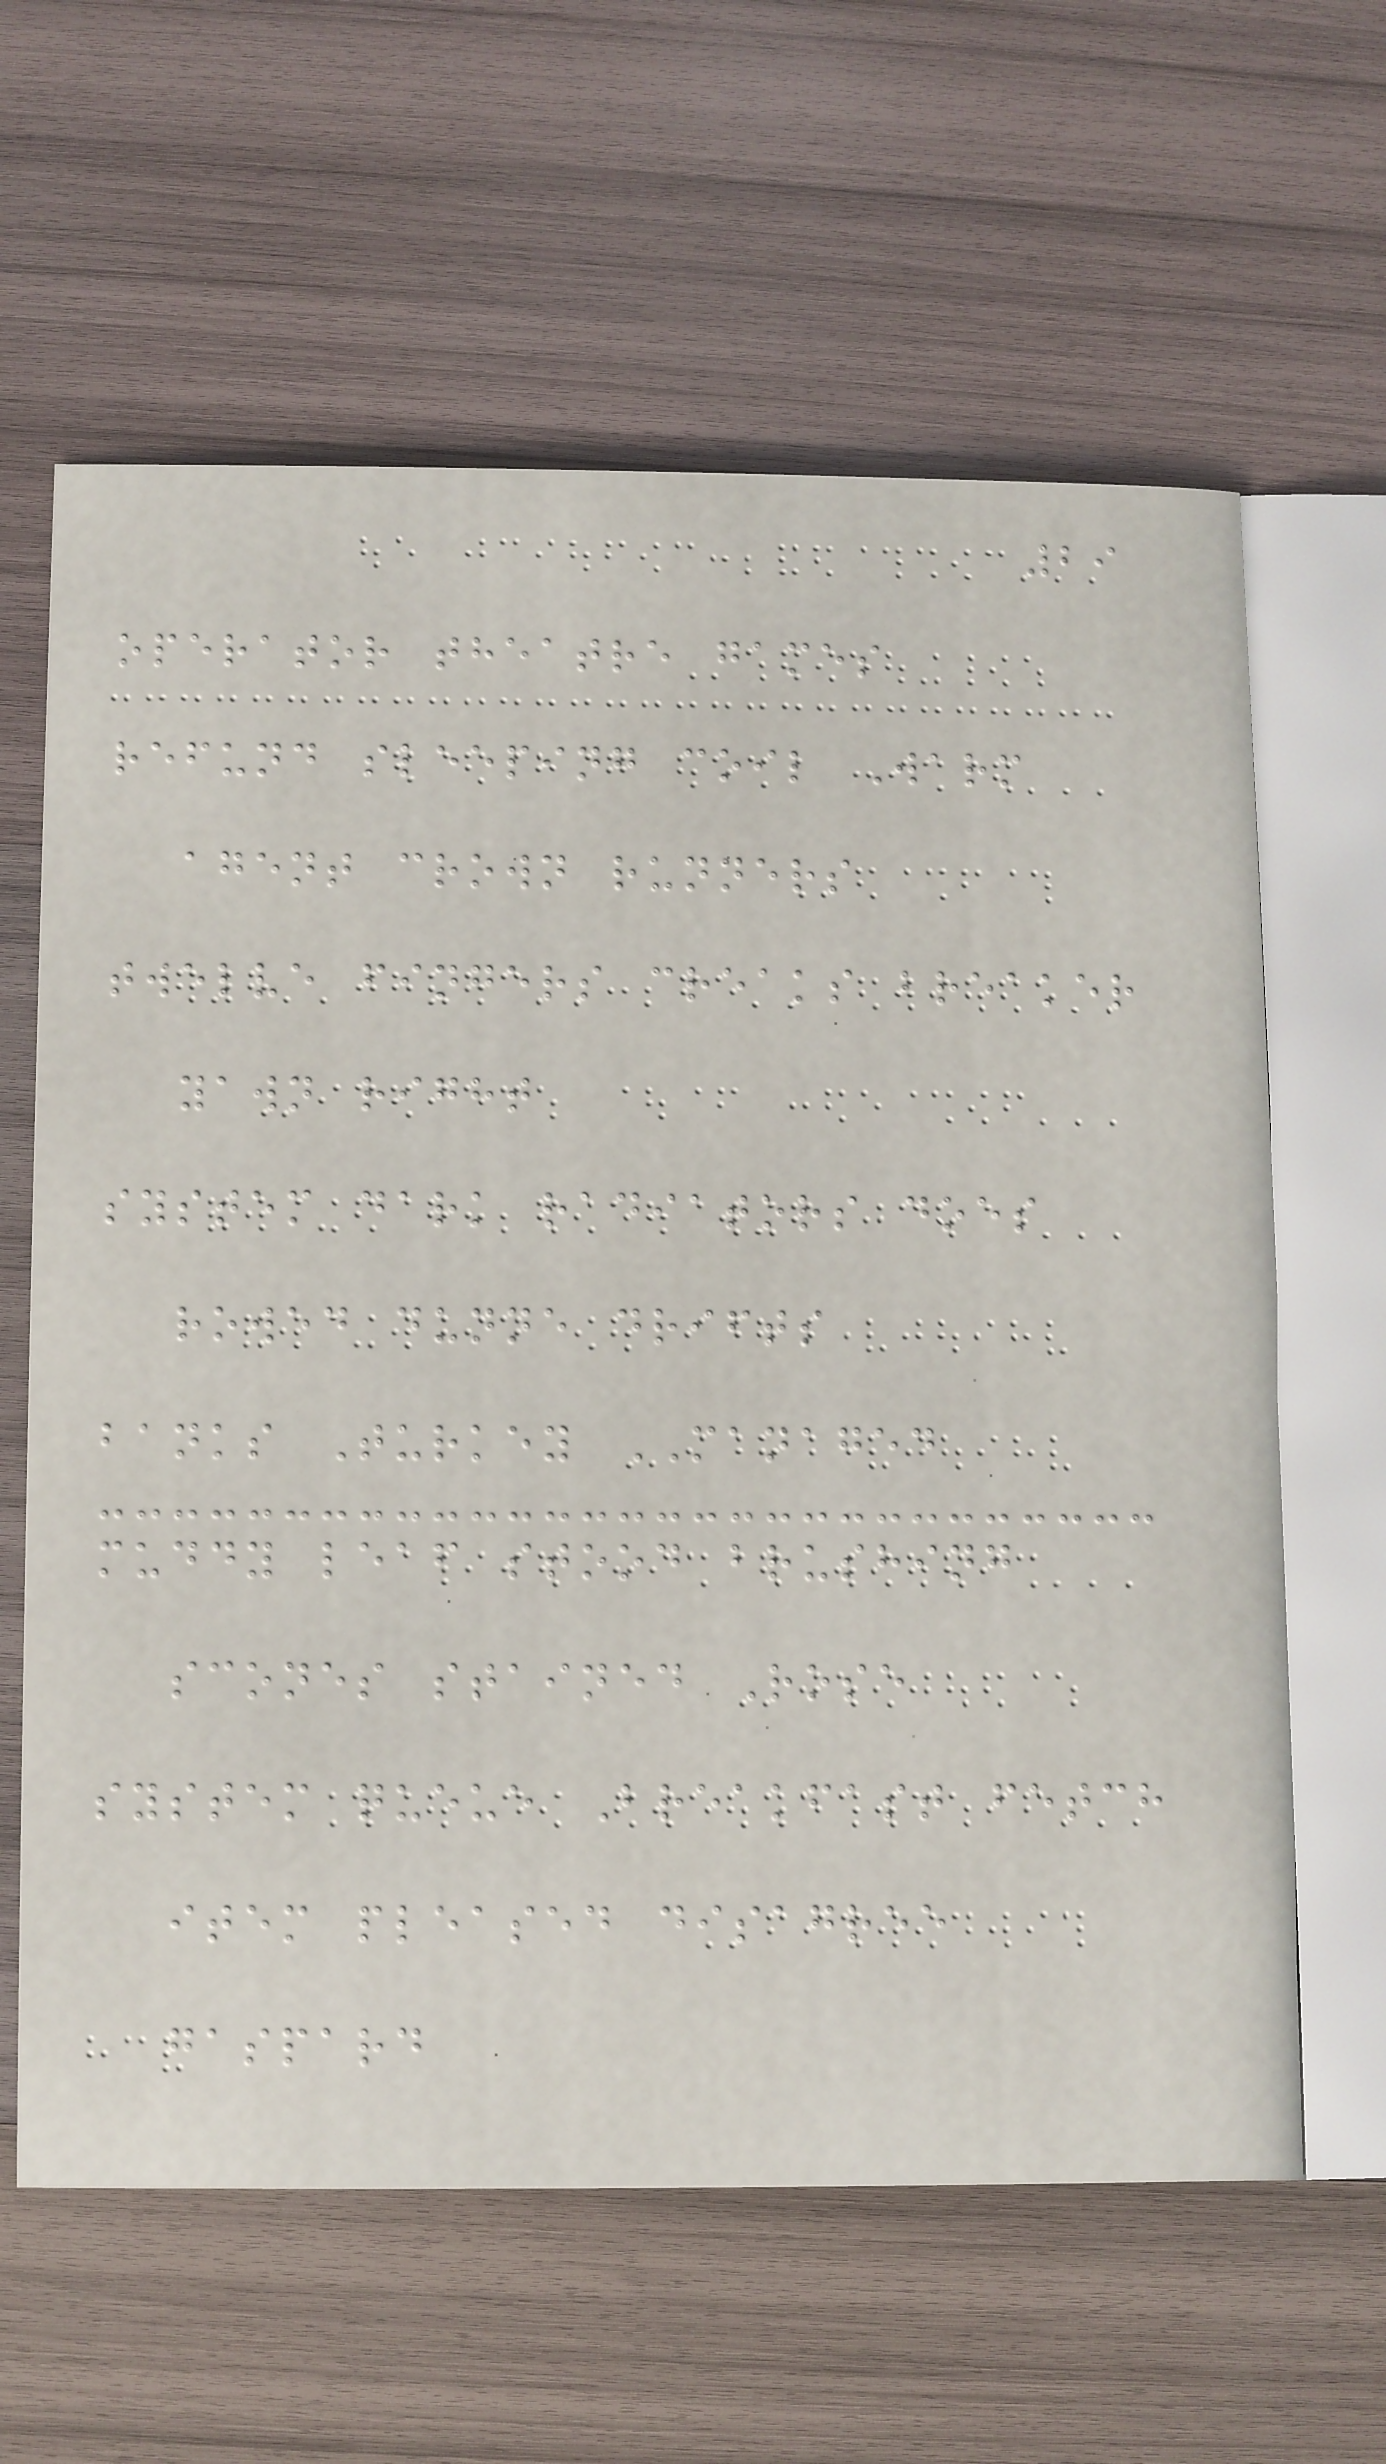29
operator theatre games
refund sleeping coil Warm
agent crown runners
twelve fingers creaks breaker
yawn right
system dark radiators does
rowed dunne drifts
banks Turkey MANAGED
muddy leaf stood brushing
scones stained Rose
system queue Breakfast fetch
item pleased disagree
gaspard
